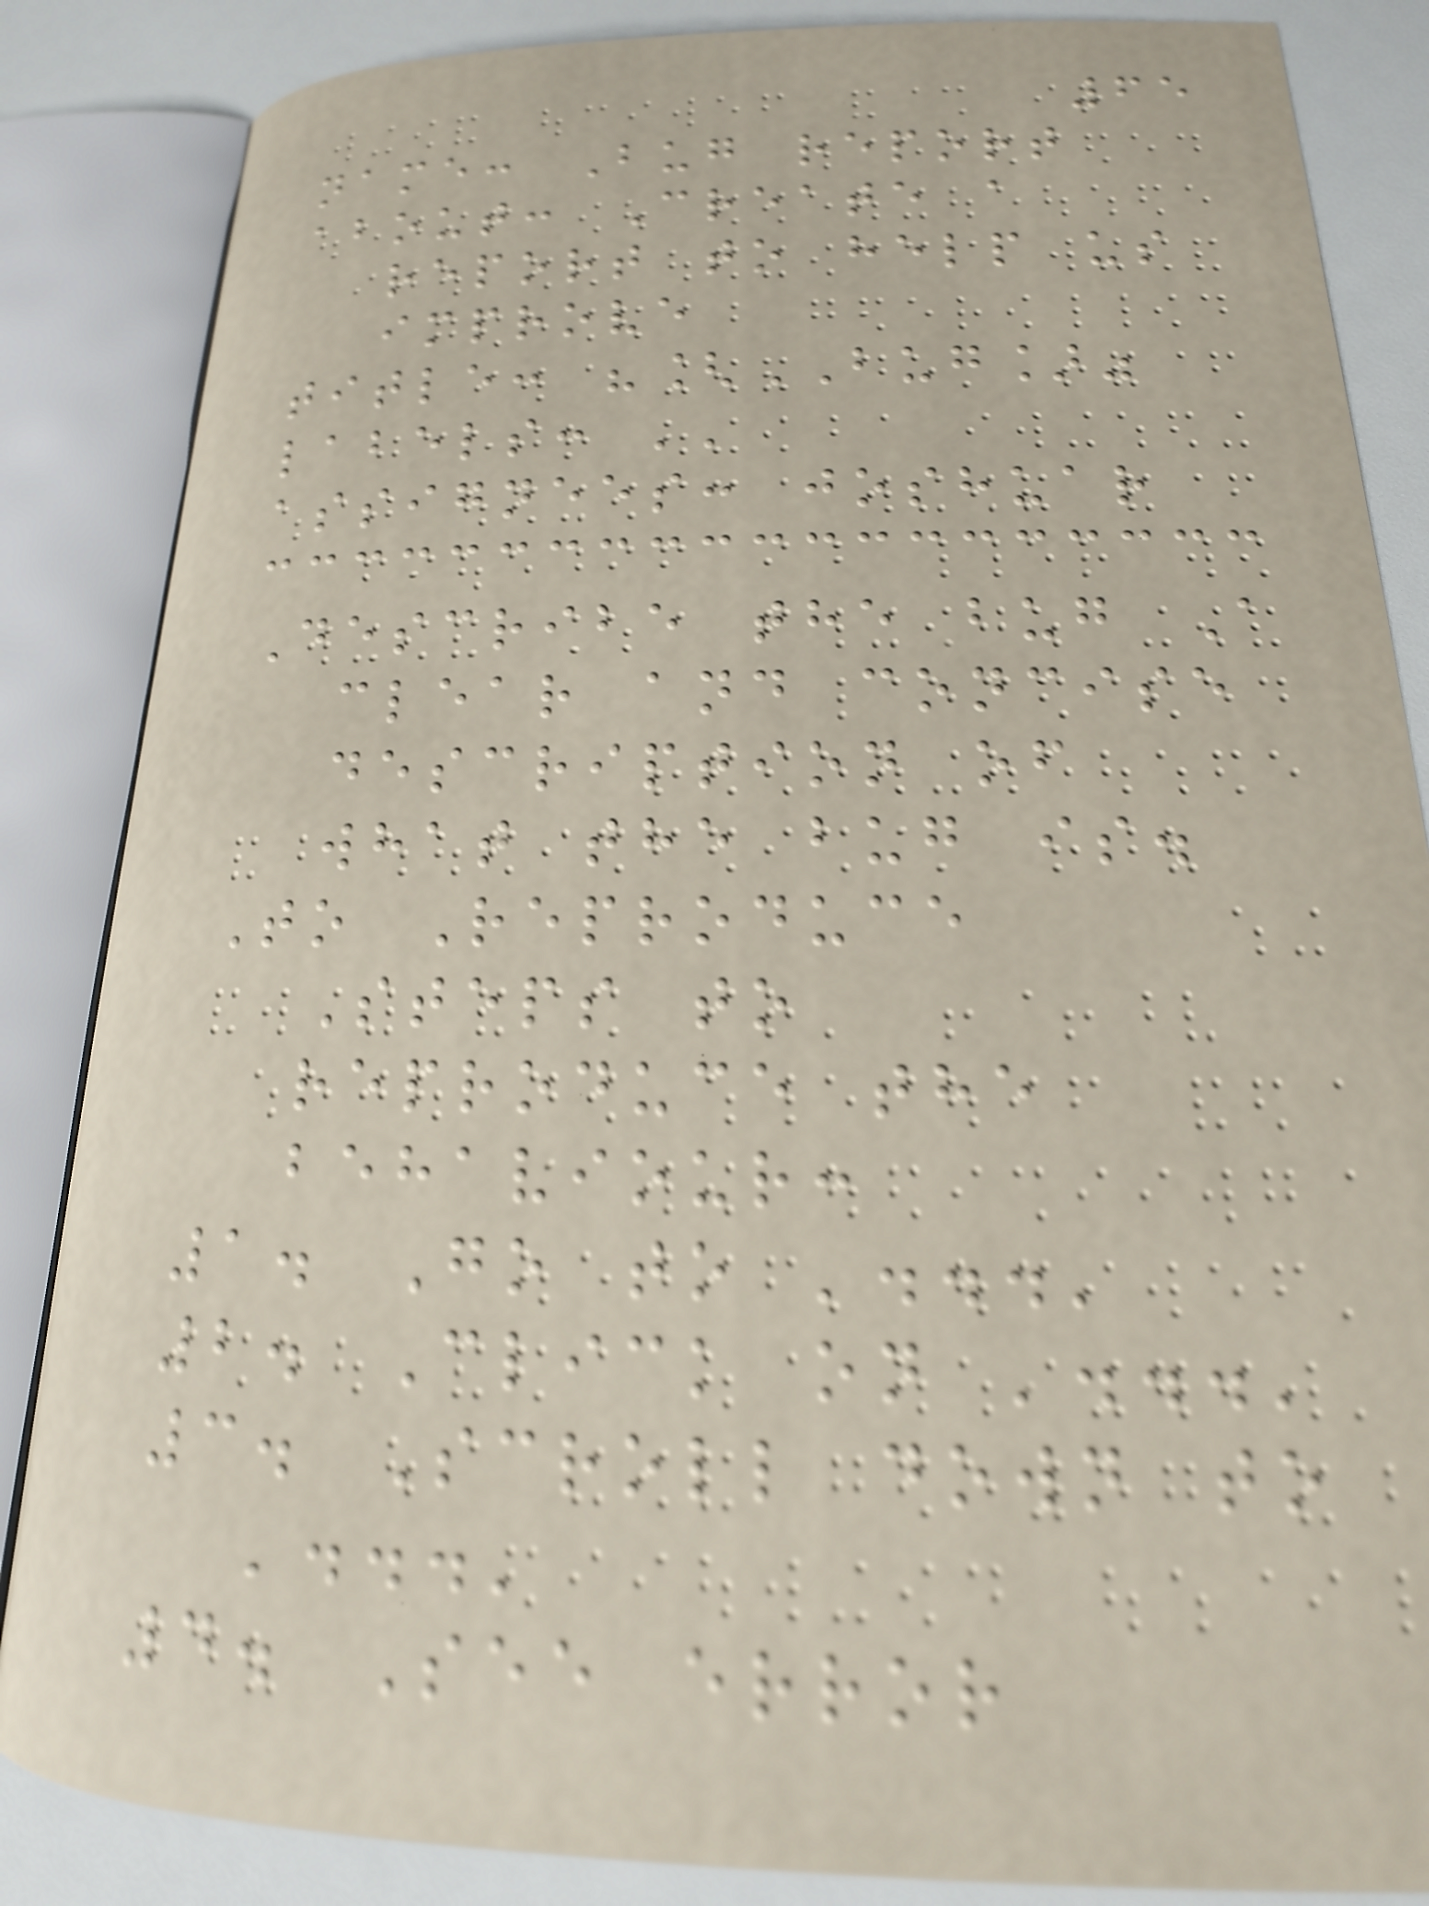65
name: Bug report
about: Create a
report to help us
improve
title: "[BUG]"
labels: ''
assignees: joshuar
Describe the bug A
clear and concise
description of
what the bug is.
To Reproduce
Steps to
reproduce the
behaviour:
1. Go to '...'
2. Click on '...'
3. Scroll down to
'...'
4. See error
